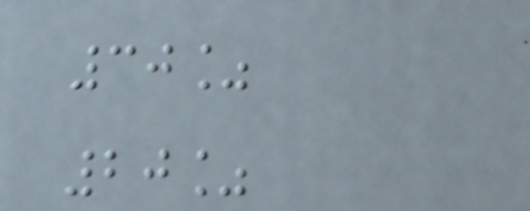30%
20%
